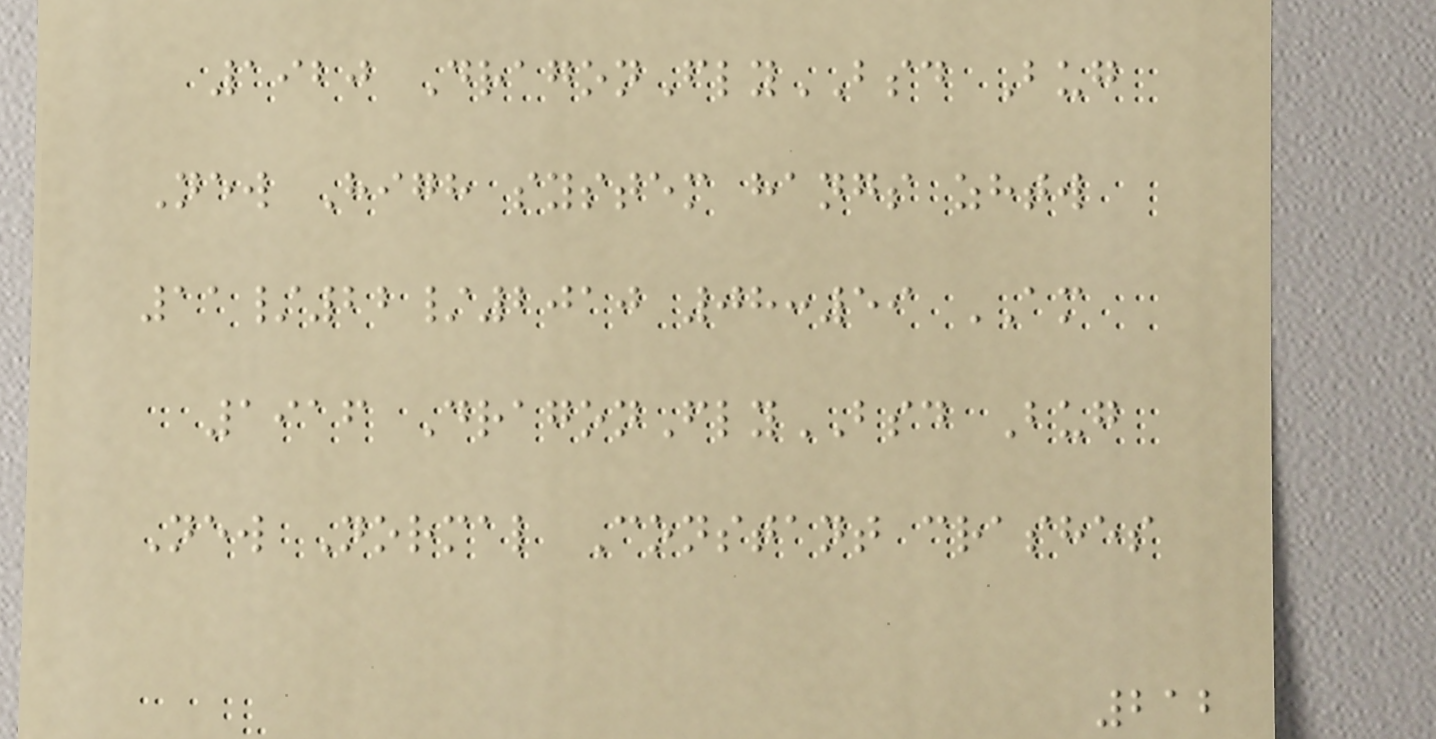1920 DragonFlyBSD Bug
New High system hangs zhtw
11/22/2010 08:59 AM
1916 DragonFlyBSD Bug
New Normal Constant crashes
212
